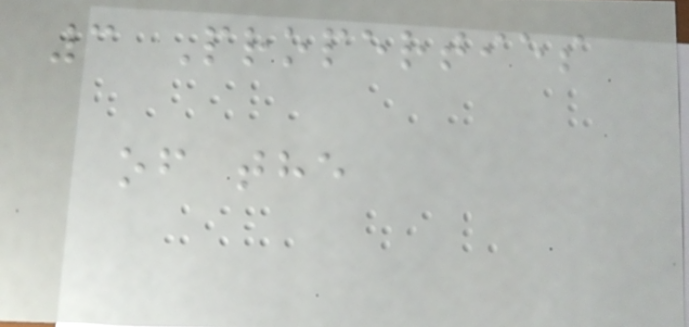3 Properties
of the
